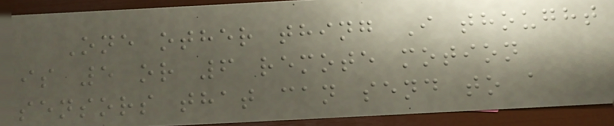One other thing I thought
is 5 or 6 remote motion
sensors that can send to a
